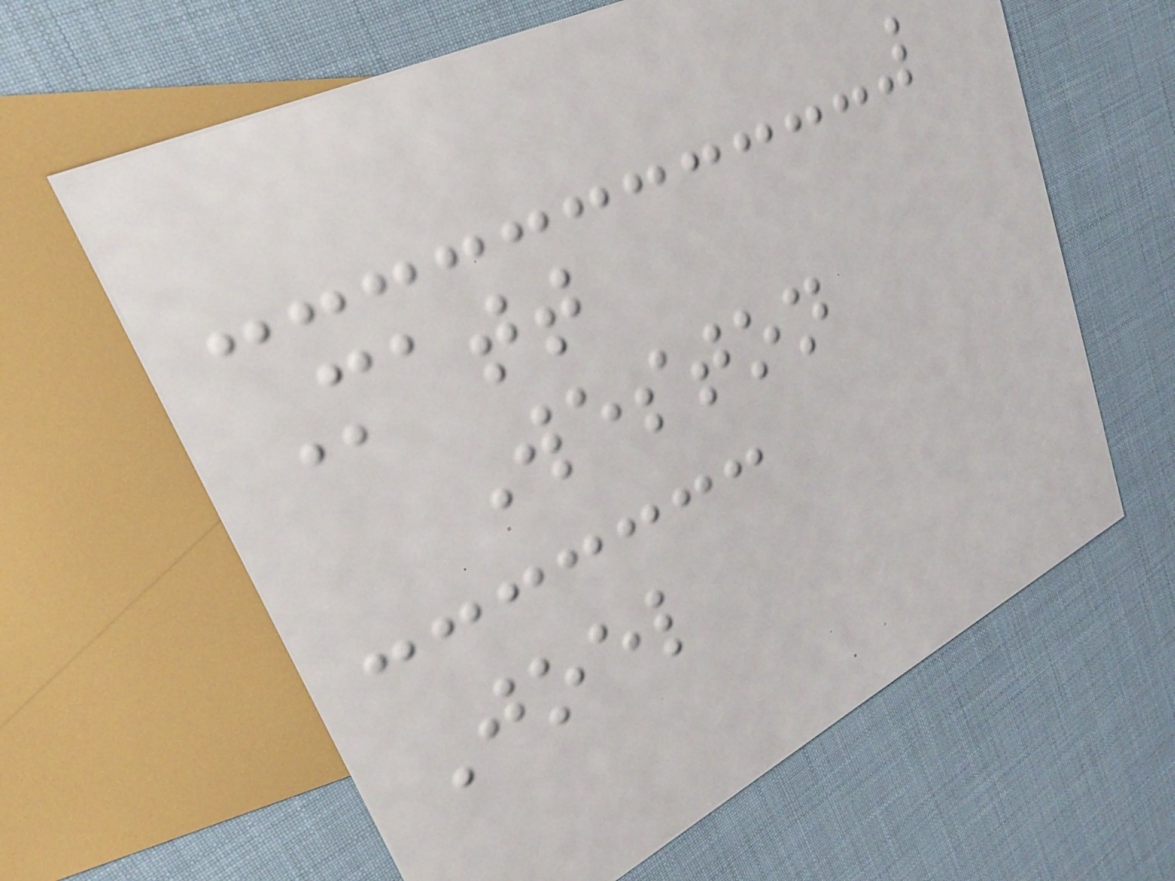Matt
Weston
Joel
